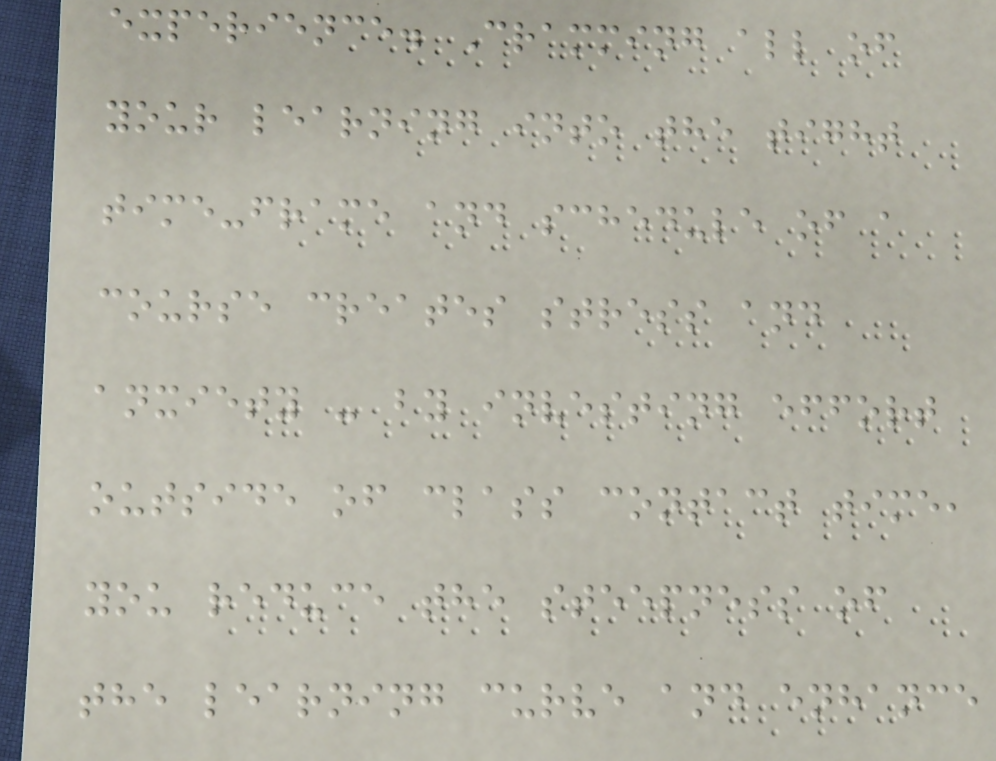experience. Cramming all of
your learning into the tight
time-frame and schedule of a
course creates stress and
anxiety - by investing effort
outside of class contact time,
you reduce the steepness of
the learning curve and enhance
